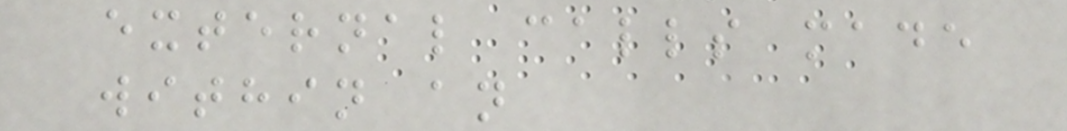external calls made
within an
